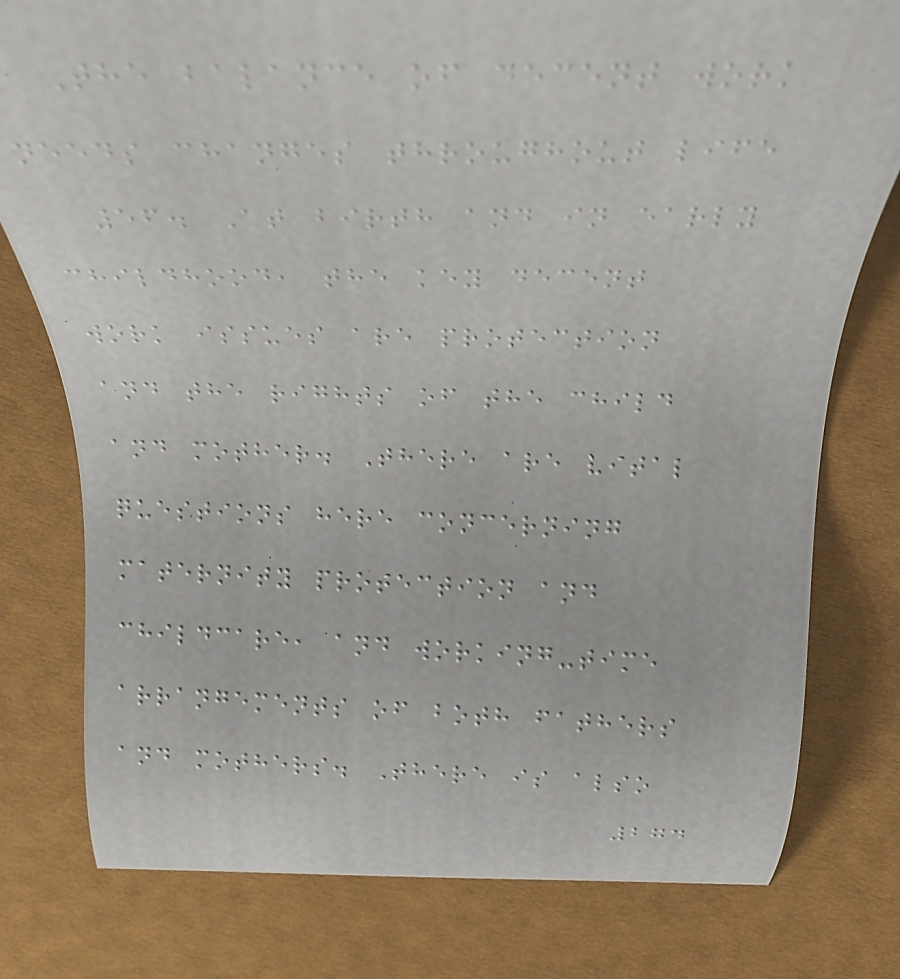The balance of decent work
needs changes throughout life
56. At birth and in early
childhood, the key decent
work issues are protection
and the rights of the child
and mother. There are vital
questions here concerning
maternity protection and
childcare, and working-time
arrangements of both fathers
and mothers. There is also
274
